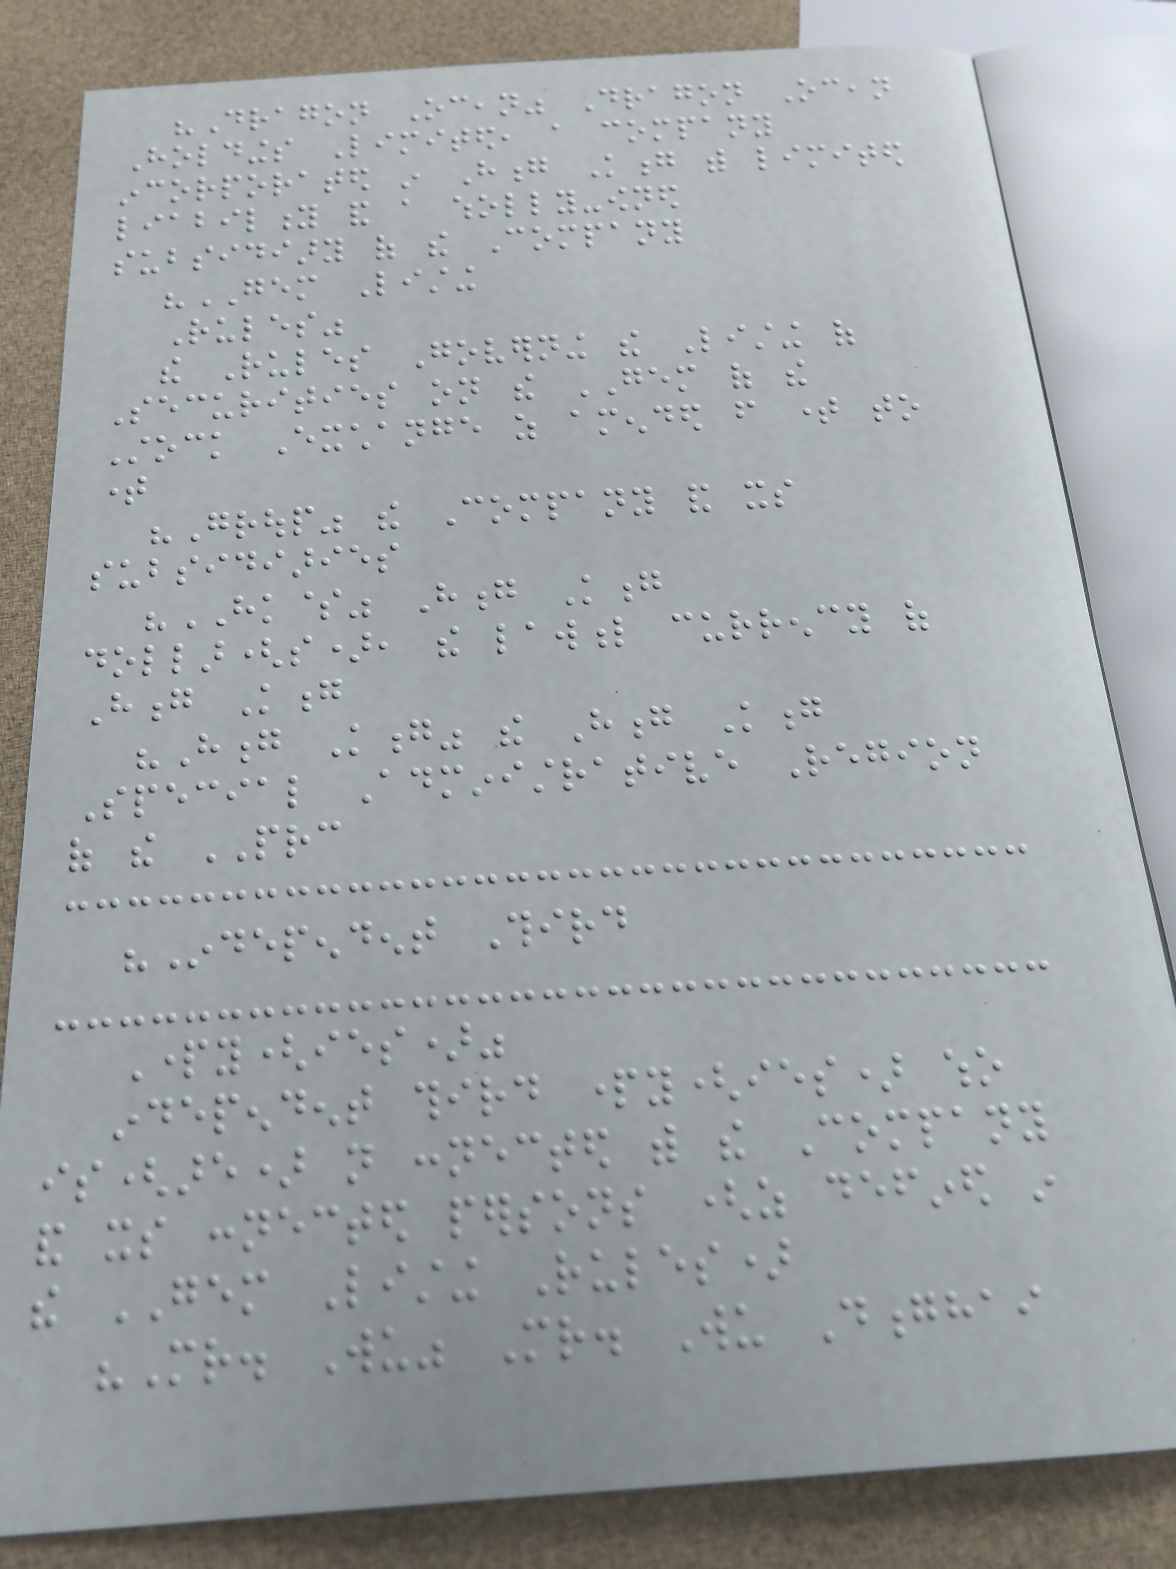"Dragon Ocean" Dragon Ocean
Holdings Limited, a company
incorporated in Hong Kong with limited
liability and a wholly-owned
subsidiary of the Company
"GEM Listing
Rules"
the Rules Governing the Listing of
Securities on the GEM of the
Stock Exchange as amended from time to
time
"Group" the Company and its
subsidiaries
"HK$" Hong Kong
dollar(s), the lawful currency of
Hong Kong
"Hong Kong" the Hong Kong
Special Administrative Region
of the PRC
"Independent Third
Party(ies)"
independent third party(ies) who
is(are) not connected with the Company
and its connected persons (as defined in
the GEM Listing Rules)
"Mr. Wu" Mr. Wu Donghai
